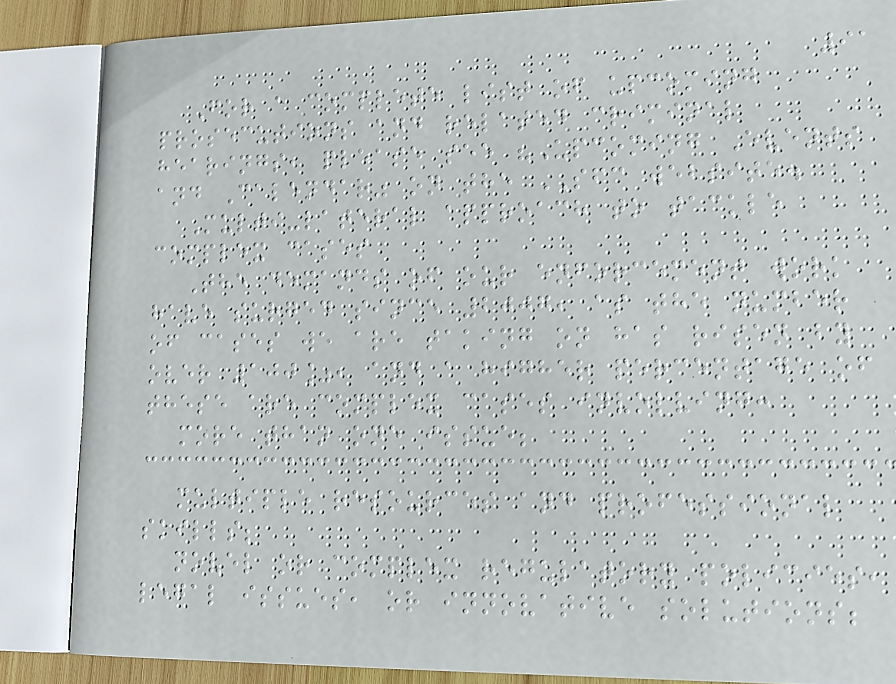91
For a complete list of upcoming
prosecutions and related criminal
hearings, please see "Upcoming Events
and Calendar" on the SFC website.
Multi-lateral approach to tackle
complex cases
The demands of our enforcement work
have surged since 2007, as the number
of cases we are taking on has risen by
over 100%, and a higher percentage of
these are complex cases involving:
more than one issue;
multiple resources and professional
skills;
novel or complex regulatory policies,
legal issues, or innovative solutions;
